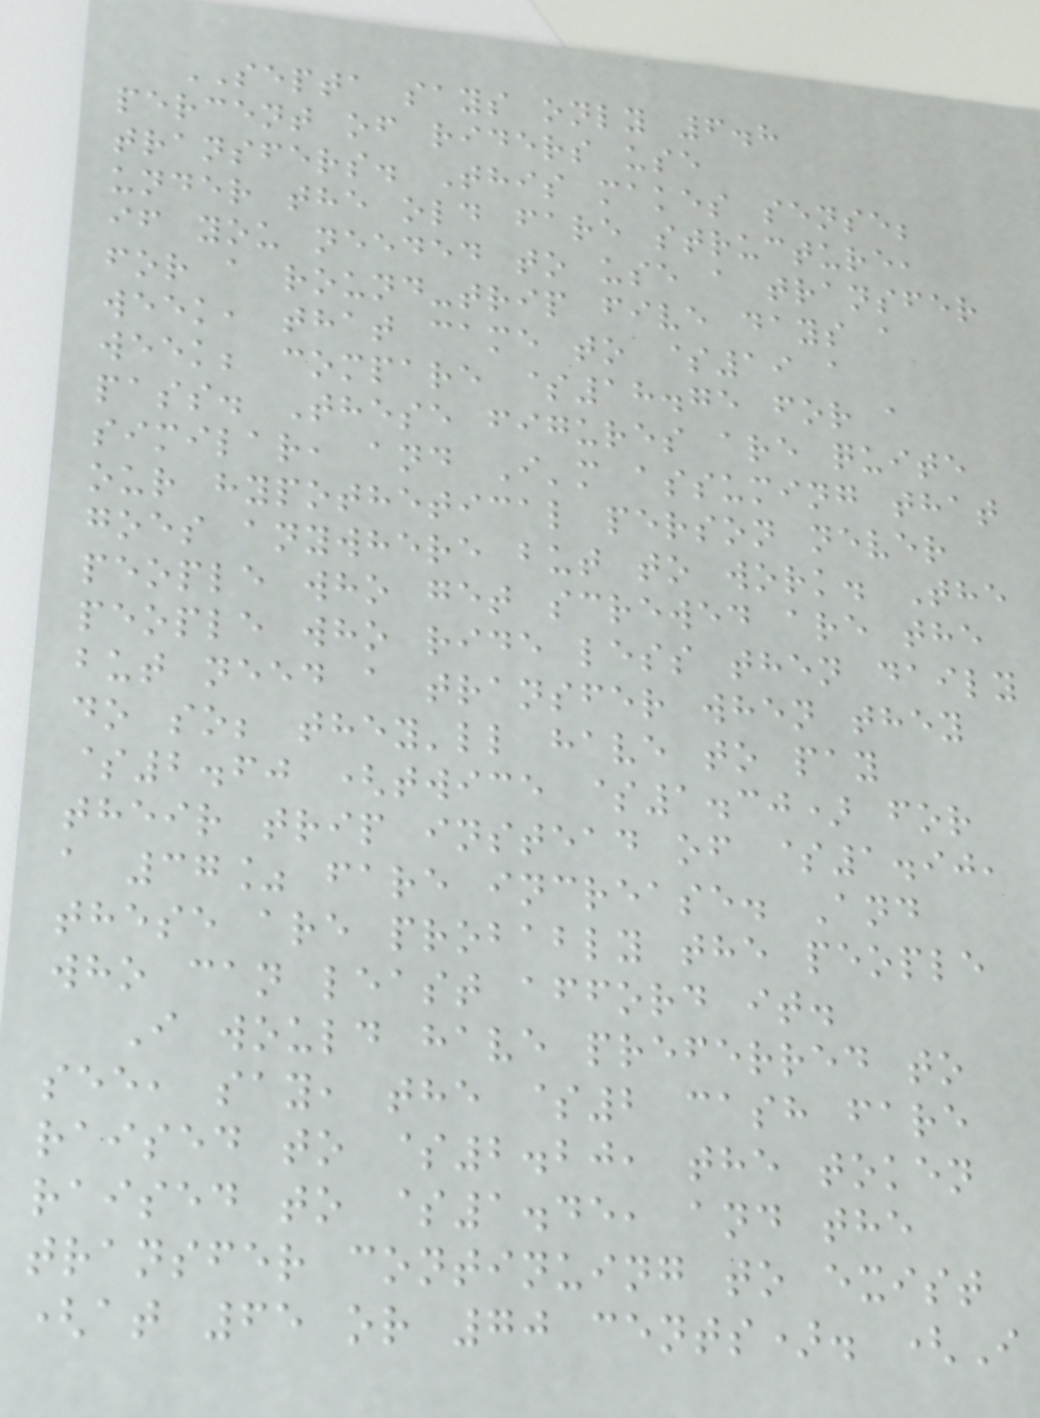SEPTA says only 6.8
percent of riders use
transfers. This makes sense;
under the old fare structure,
if you needed to use a transfer
for a round-trip five days a
week, that came to $19 a
week; compare $18.75 for a
pass. These figures are quite
similar, and I'm assuming that
our hypothetical person never
goes anywhere but to work. The
people who get screwed are the
people who ride less then daily
but need a transfer when they
do so; they'll have to pay
$2.60 (twice $1.30) for
their trip instead of $1.90,
a 37% fare increase. And
these are probably the people
who can least afford it.
I would have preferred to
see, say, the $2 cash fare
raised to $2.20, the token
raised to $1.45, and the
transfer continuing to exist
(at 65 or 70 cents). (I
